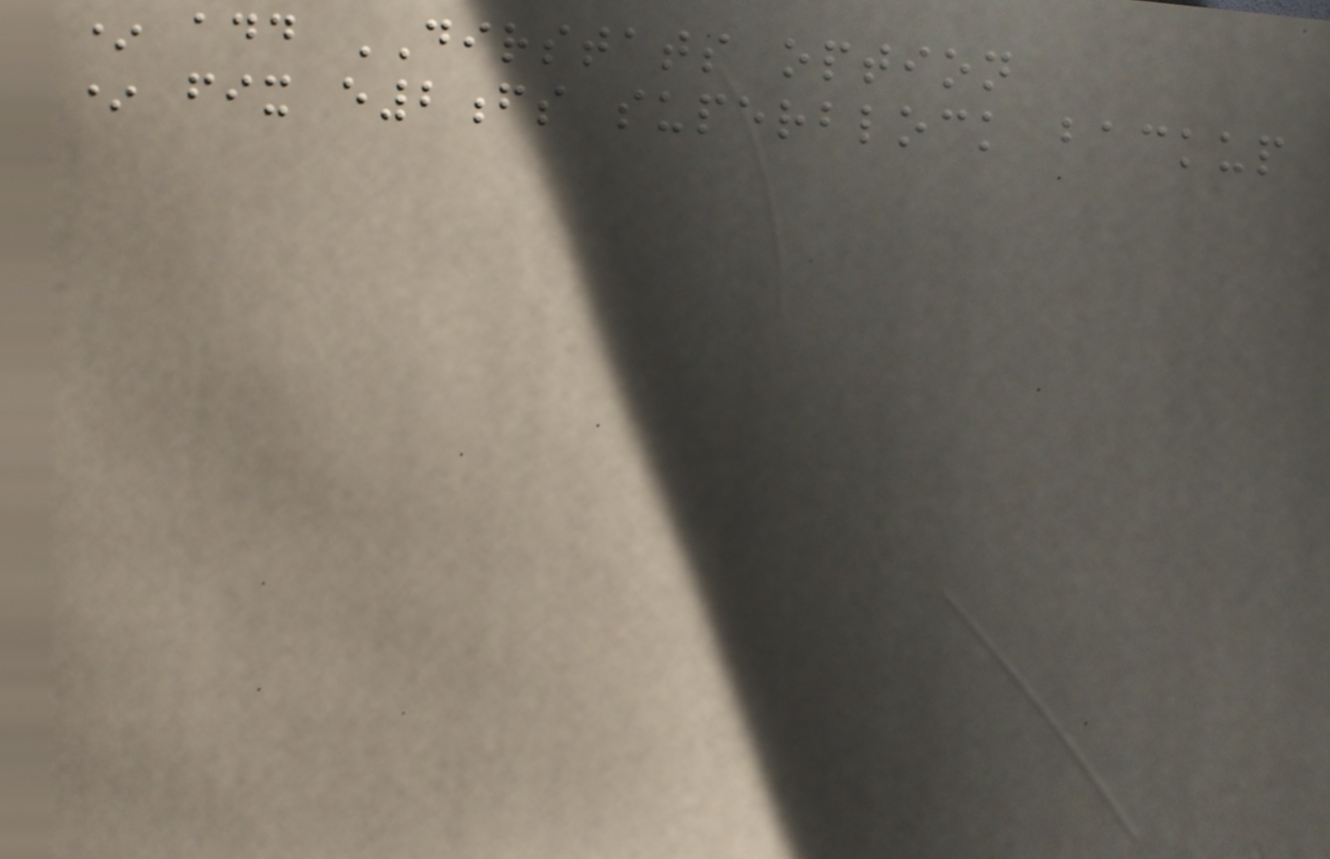* add DIRSTATS option
* fix e2fs superblock backup
